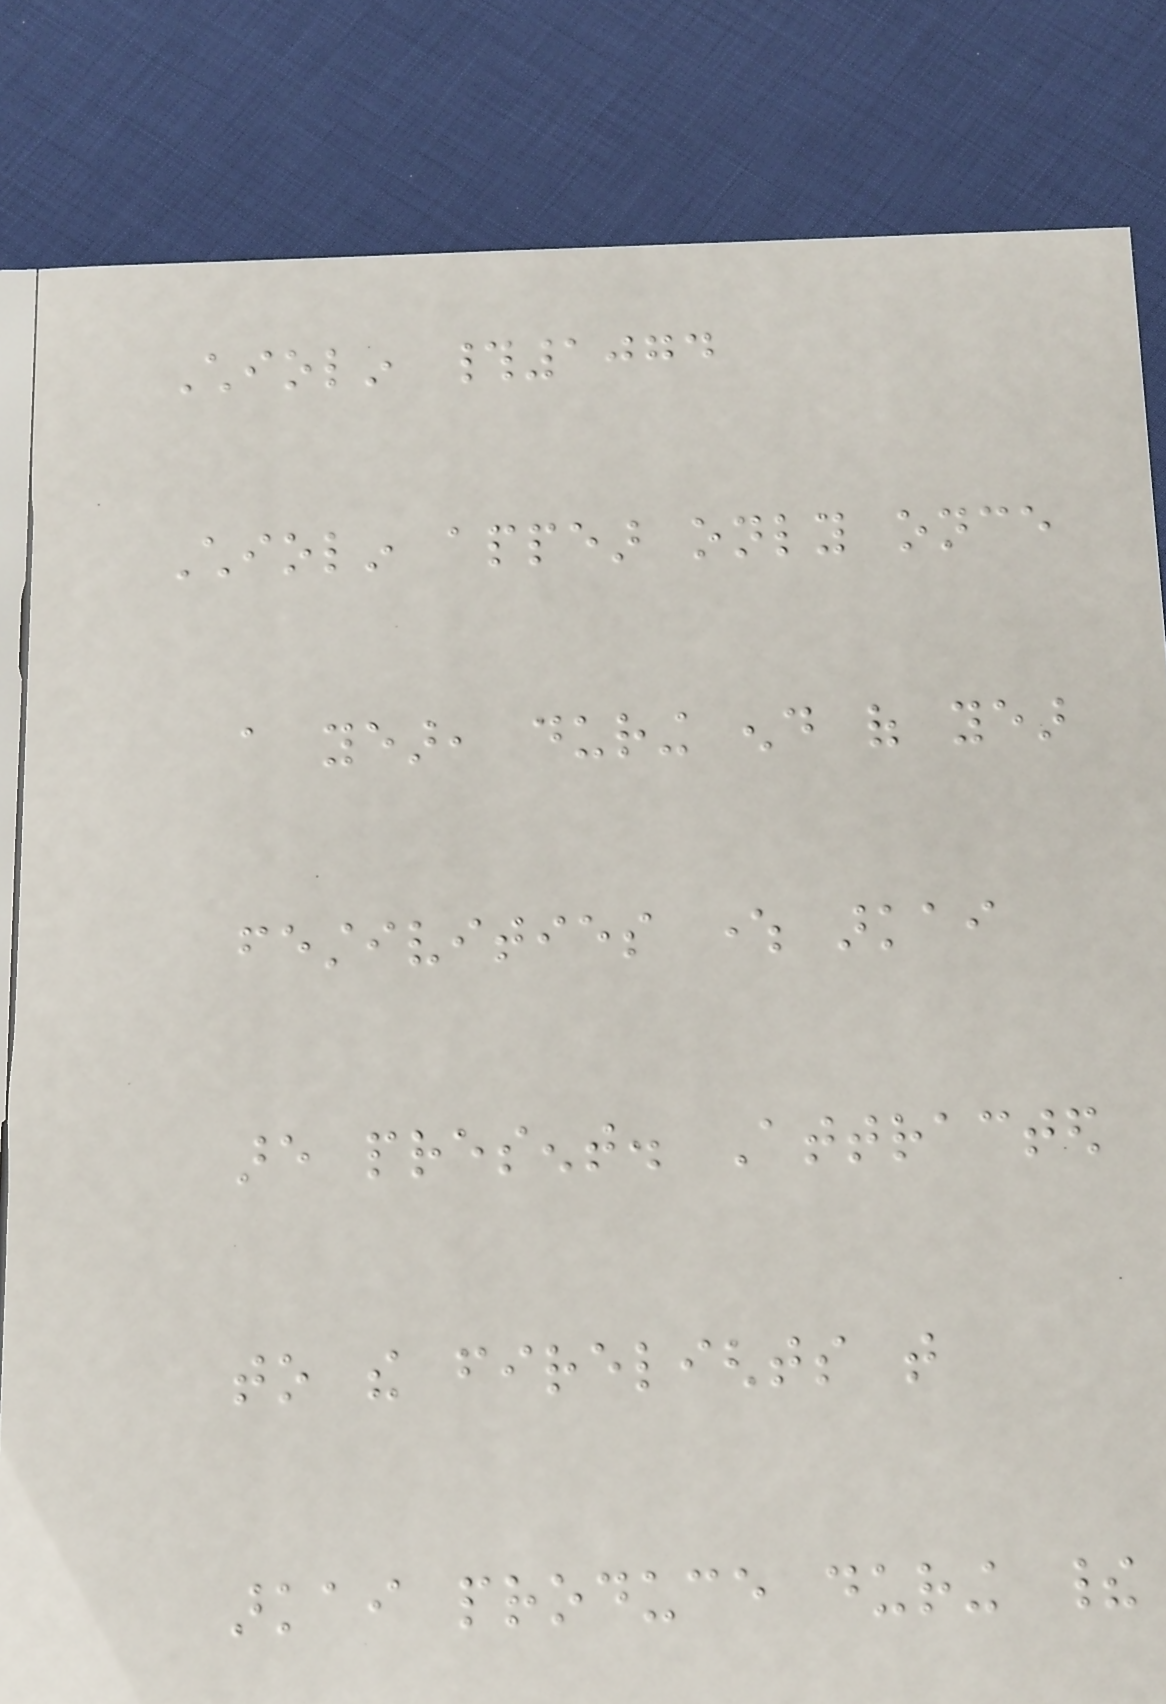Chiolin #1074
Chiolin appear only once
a year, during end of year
festivities where arkai
are present. Attracted
to the firelights that
arkai produce during their
